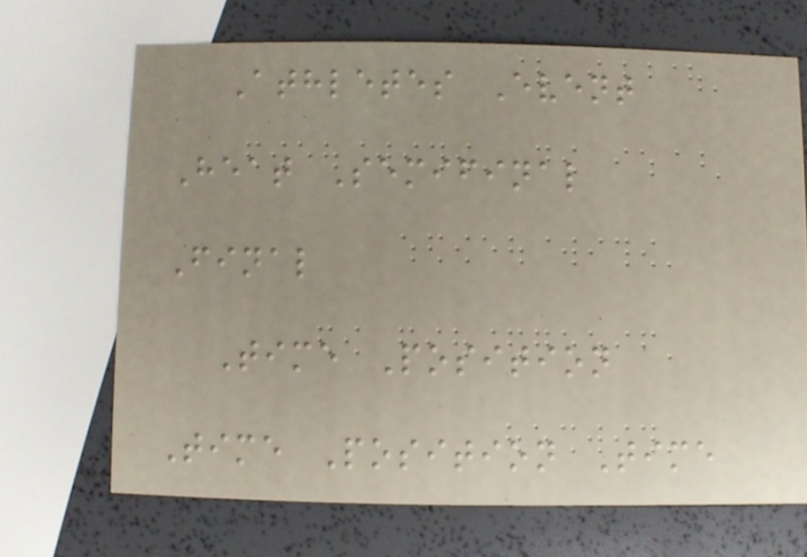Athletes Event
Heat Semifinal
Final
Time Position
Time Position Time
